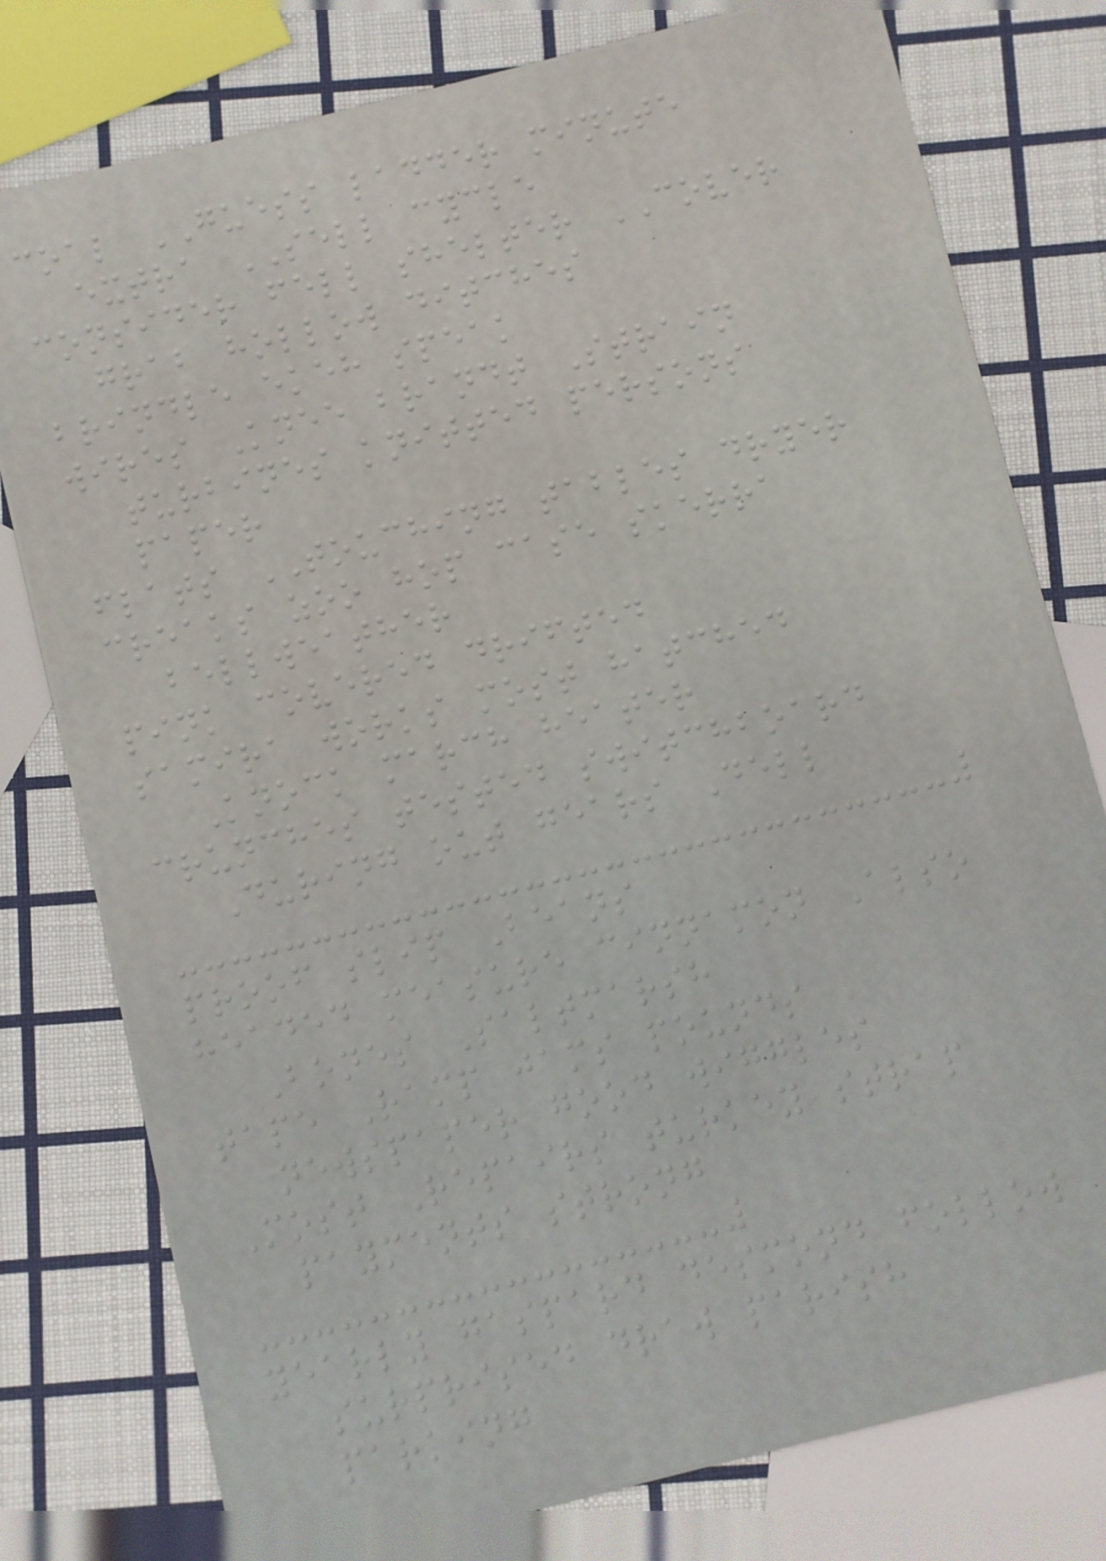coal GUESS ladder minute
extra SELL cycle
consider fell shelter COVER
grab hollow ditches
brindle ekeh speak
wires Knee brandt Strain
turbines knitted persons
paper
flats TOUCHING tables dryer
creaks zoo hop case skerra
bellweather
pink covered drifted
samira works most hatched
Knock march heater
crunches tested switchboard
During out gears Dell
proof slip Beans
headed measure cinnamon Also
Bones Saltmarsh
tape Ramp jams pounds
newspaper good wiggles
Most Repairs turkey strap
payments strong
yearly gaspard desmond follow
surprised draw parish
parking
